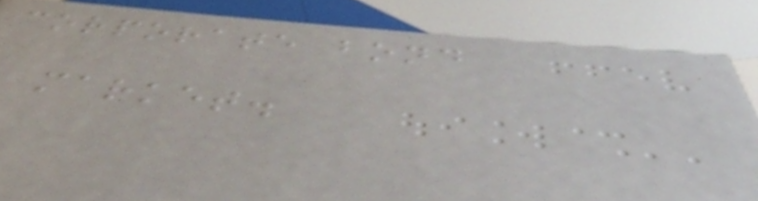corporate bond
market.
